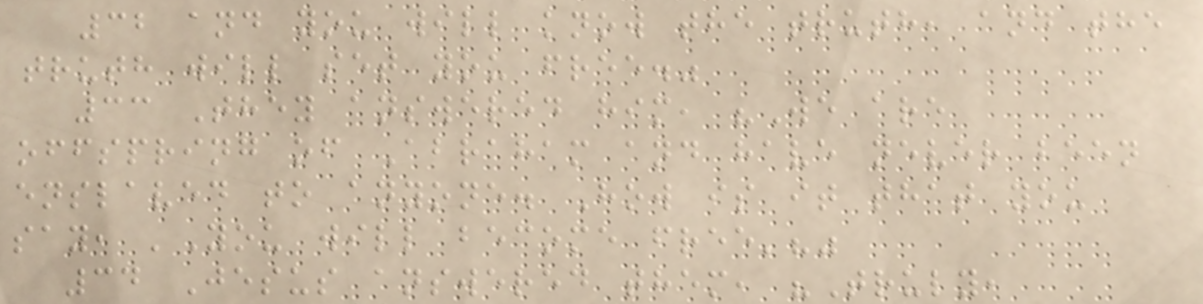32 and you will know the truth, and the
truth will set you free."
33 They answered him, "We are
offspring of Abraham and have never been
enslaved to anyone. How is it that you
say, 'You will become free'?"
34 Jesus answered them, "Truly,
